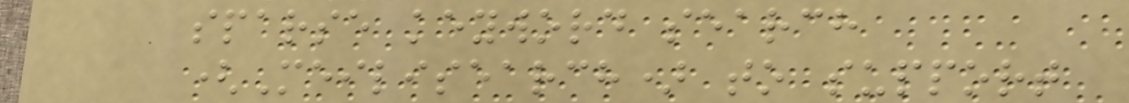sparse keyword search
(Meilisearch) to support
